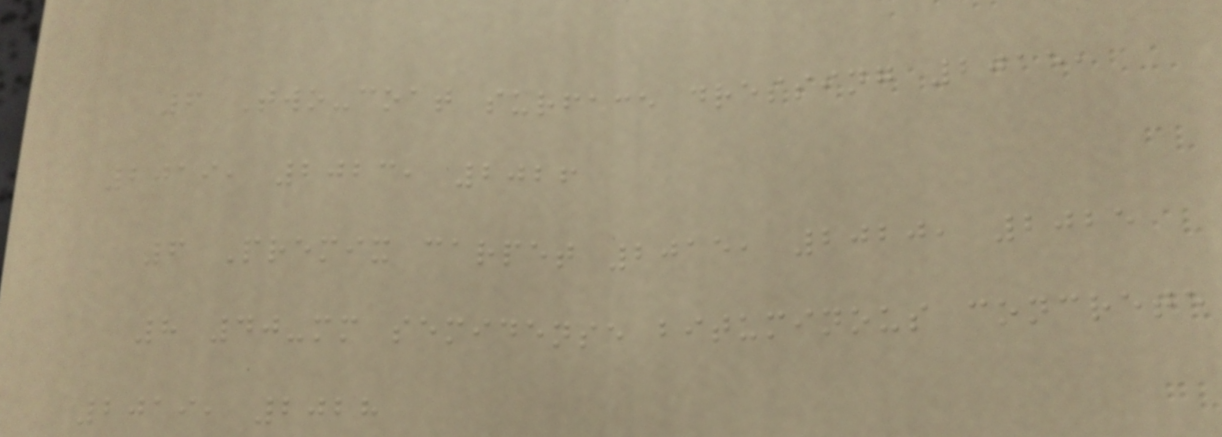6 Two-coat surface dressing 2015,
2019, 2023, 2026
6 Premix carpet 2015, 2020, 2025
8 40-mm semidense bituminous concrete
2019, 2028
